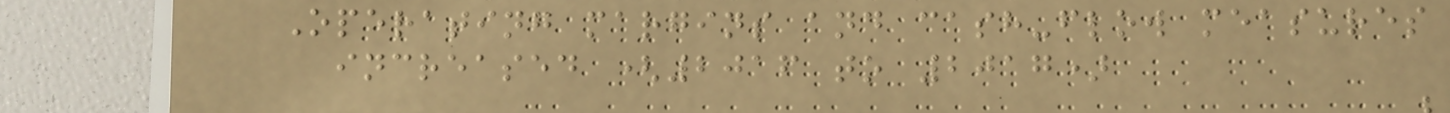Operating margins and cash-flow measures
increased (2016 to 2017)
